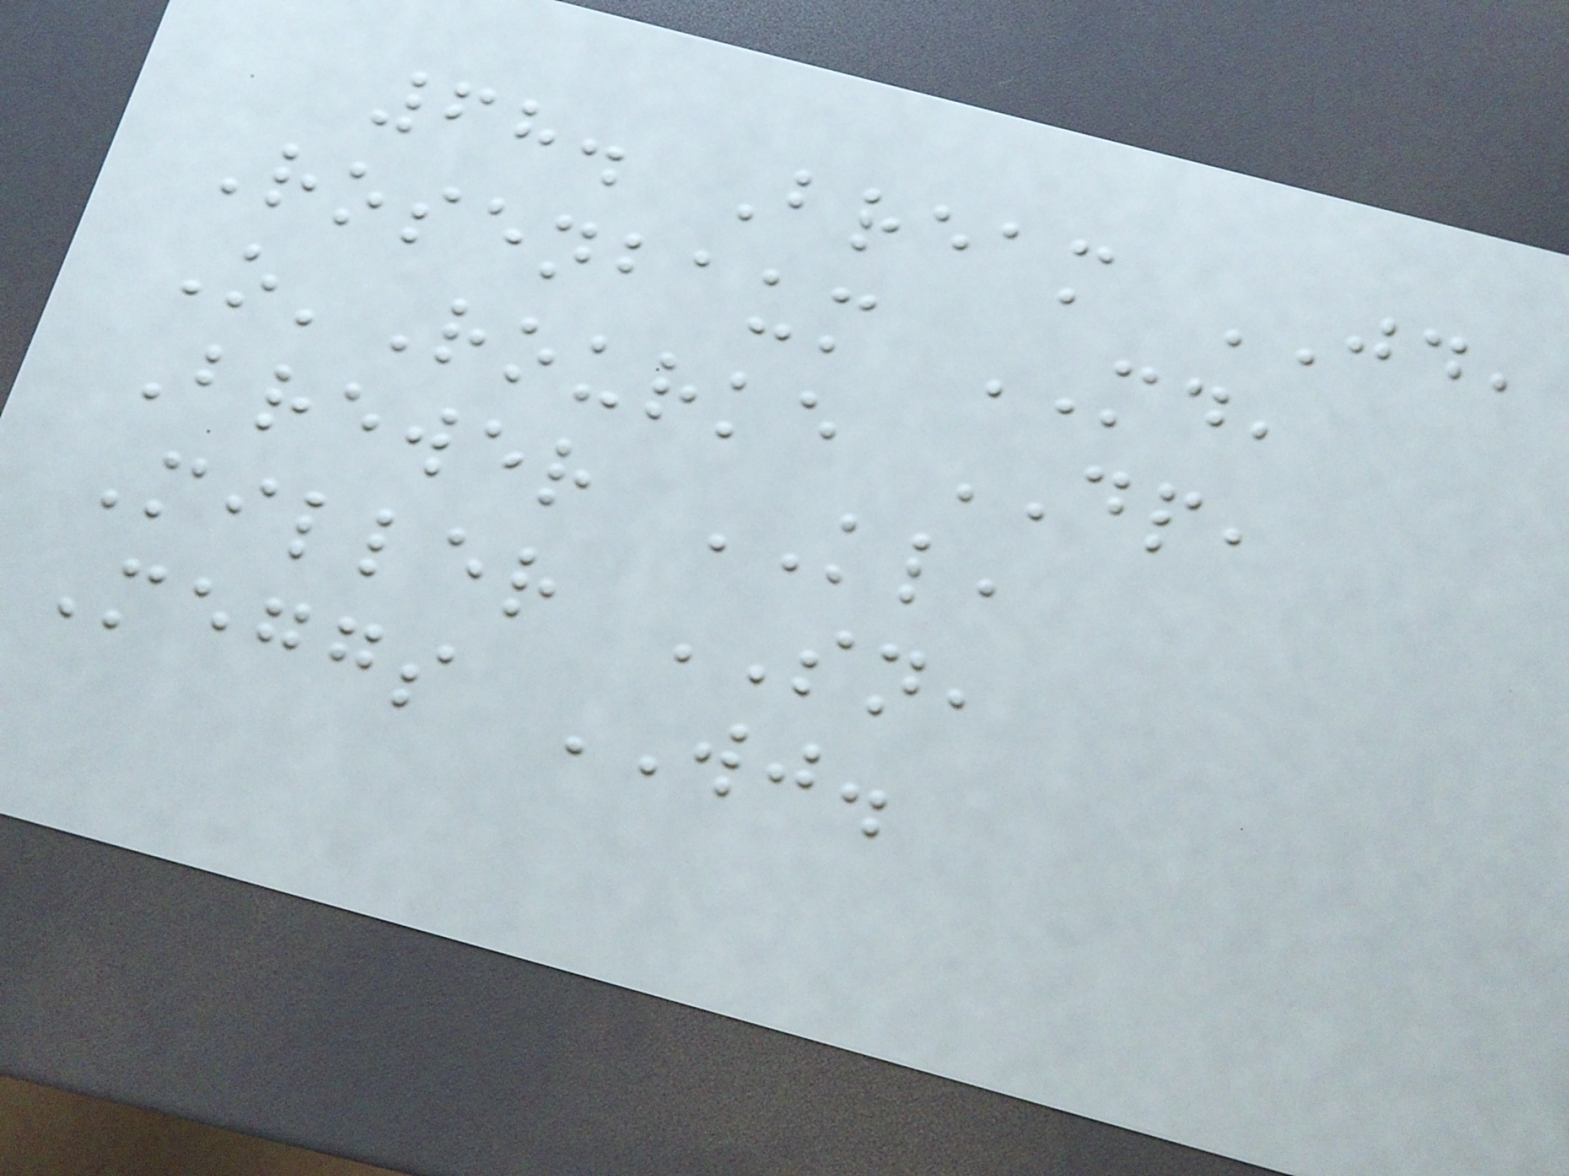68. Bream JD,
Rosenbaum MD,
O'Rourke DP,
Brewer KL,
Miller SN,
Meggs WJ.
